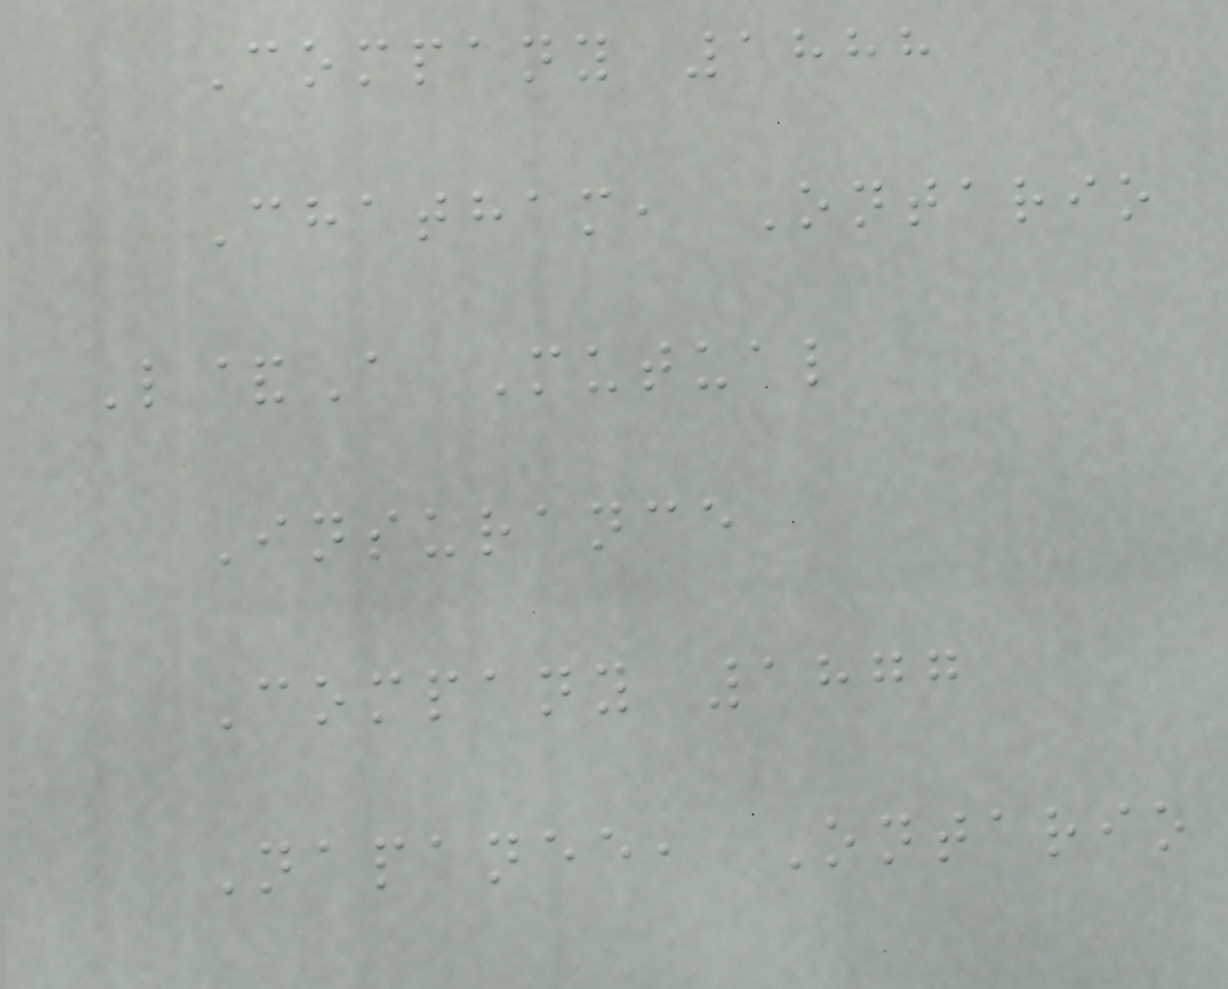Company 1888
Chatham, Ontario
L&A Mutual
Insurance
Company 1877
Napanee, Ontario
